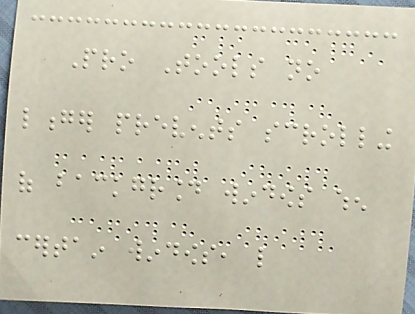Pro Tools no
longer prevents scrolling
of background windows when
certain windows, like
